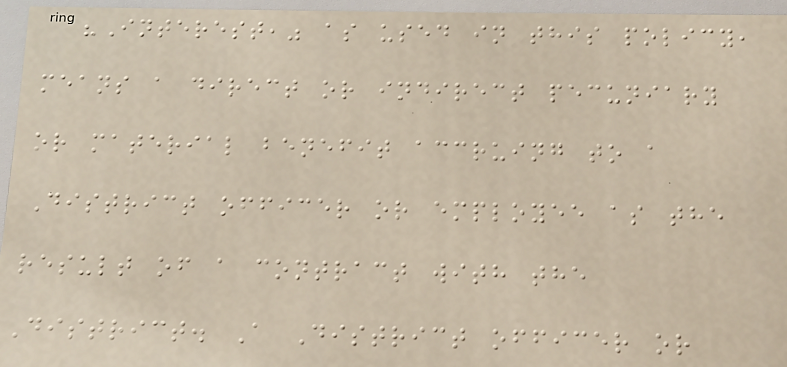"Interest," as used in this policy,
means a direct or indirect pecuniary
or material benefit accruing to a
District officer or employee as the
result of a contract with the
District. A District officer or
